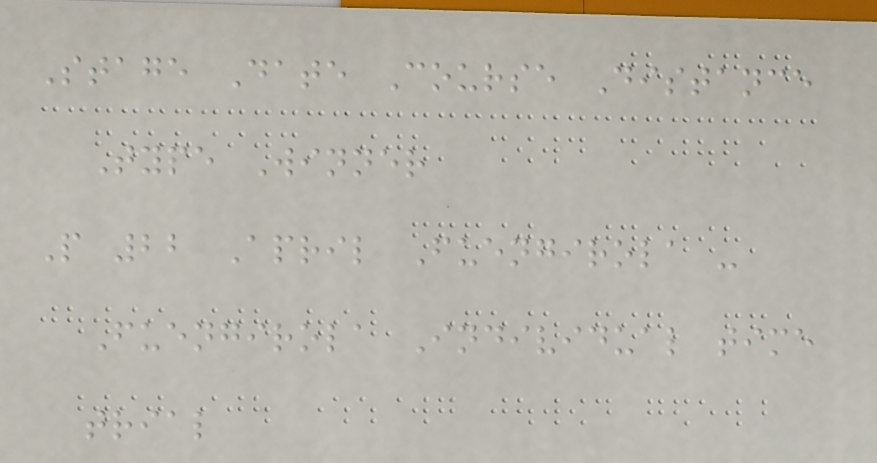Stage Date Course Distance
Type Winner
P 22 April Fuengirola -
Fuengirola Individual time
trial
